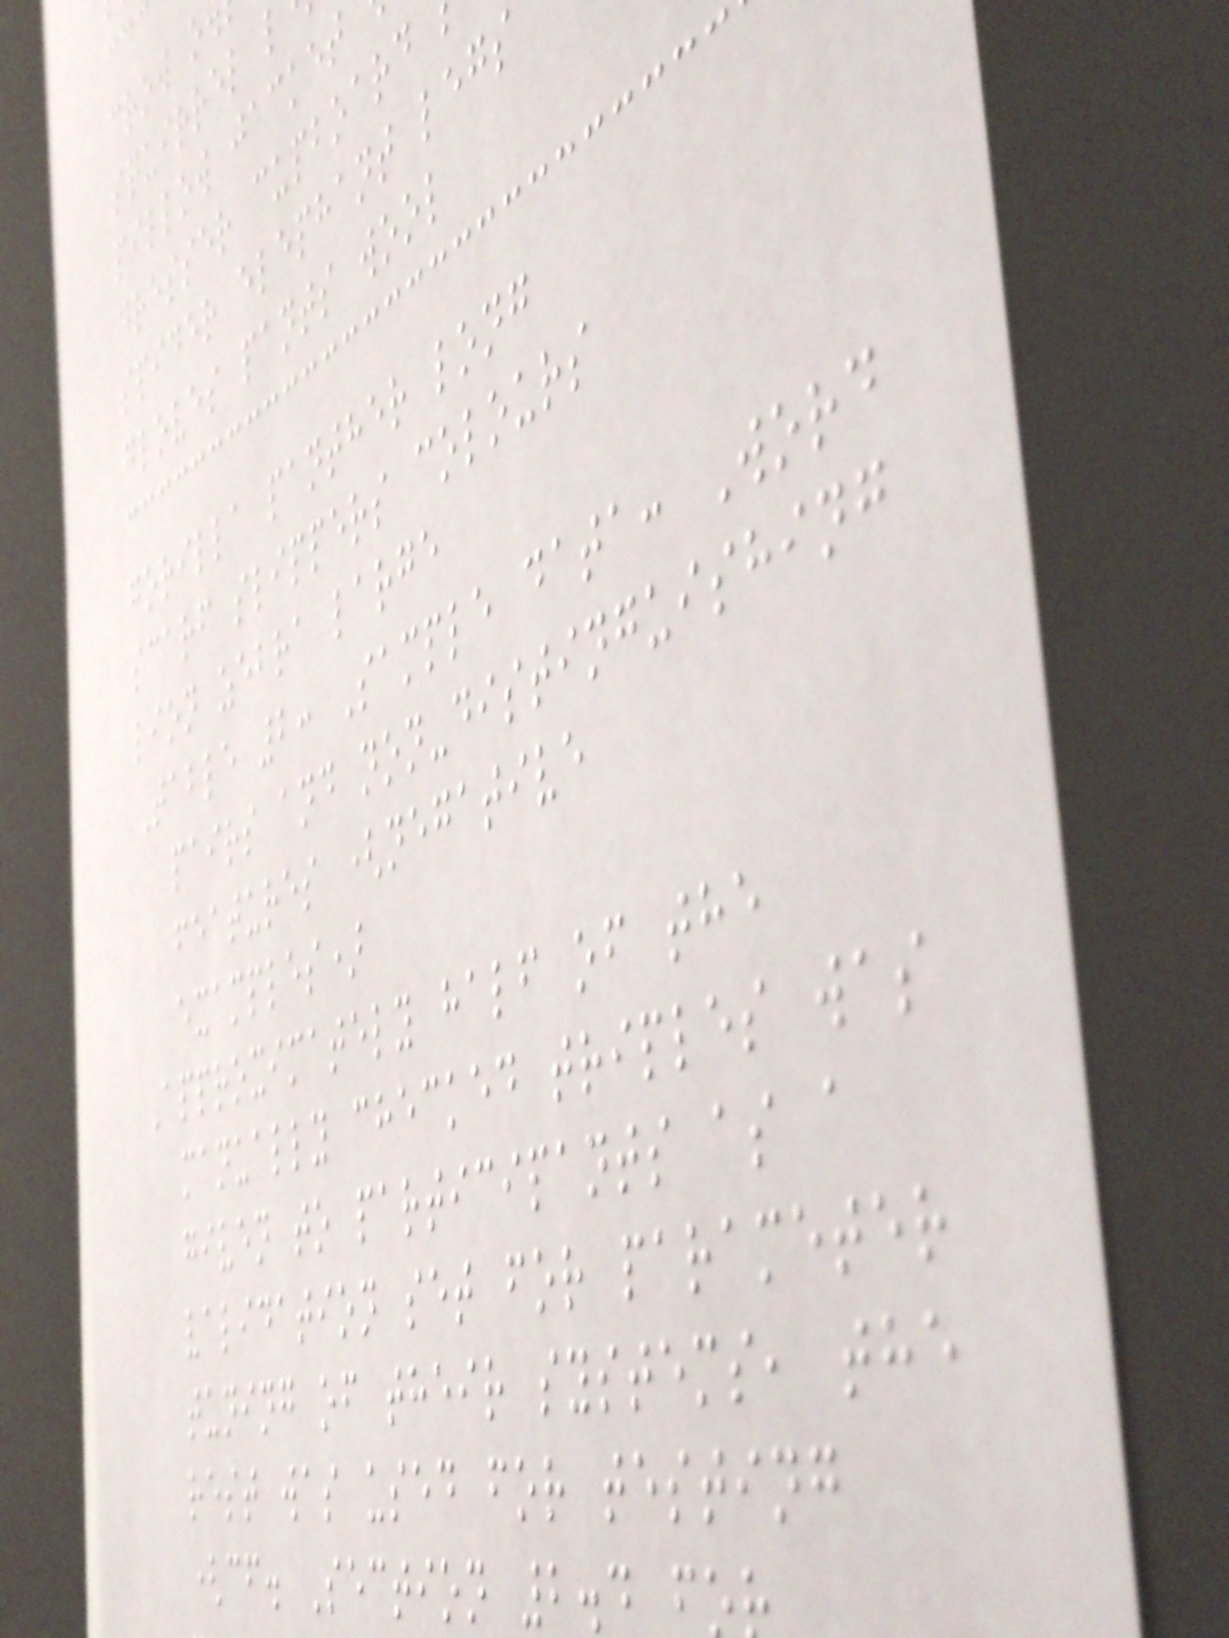crow o
squirrel l
pillow jacket
dresser cupboard
spider elephant legs
gloves pants wool
gorilla panther long
scarf slippers colours
lion zebra large
Table 2: Sample data: Word
pairs and non-distinguishing
features (negative
examples)
Approximately half of the
manually checked triples was
given to participants as a
validation set for parameter
tuning of their systems, the
rest was used for testing
(cf. Section 2.4 f
